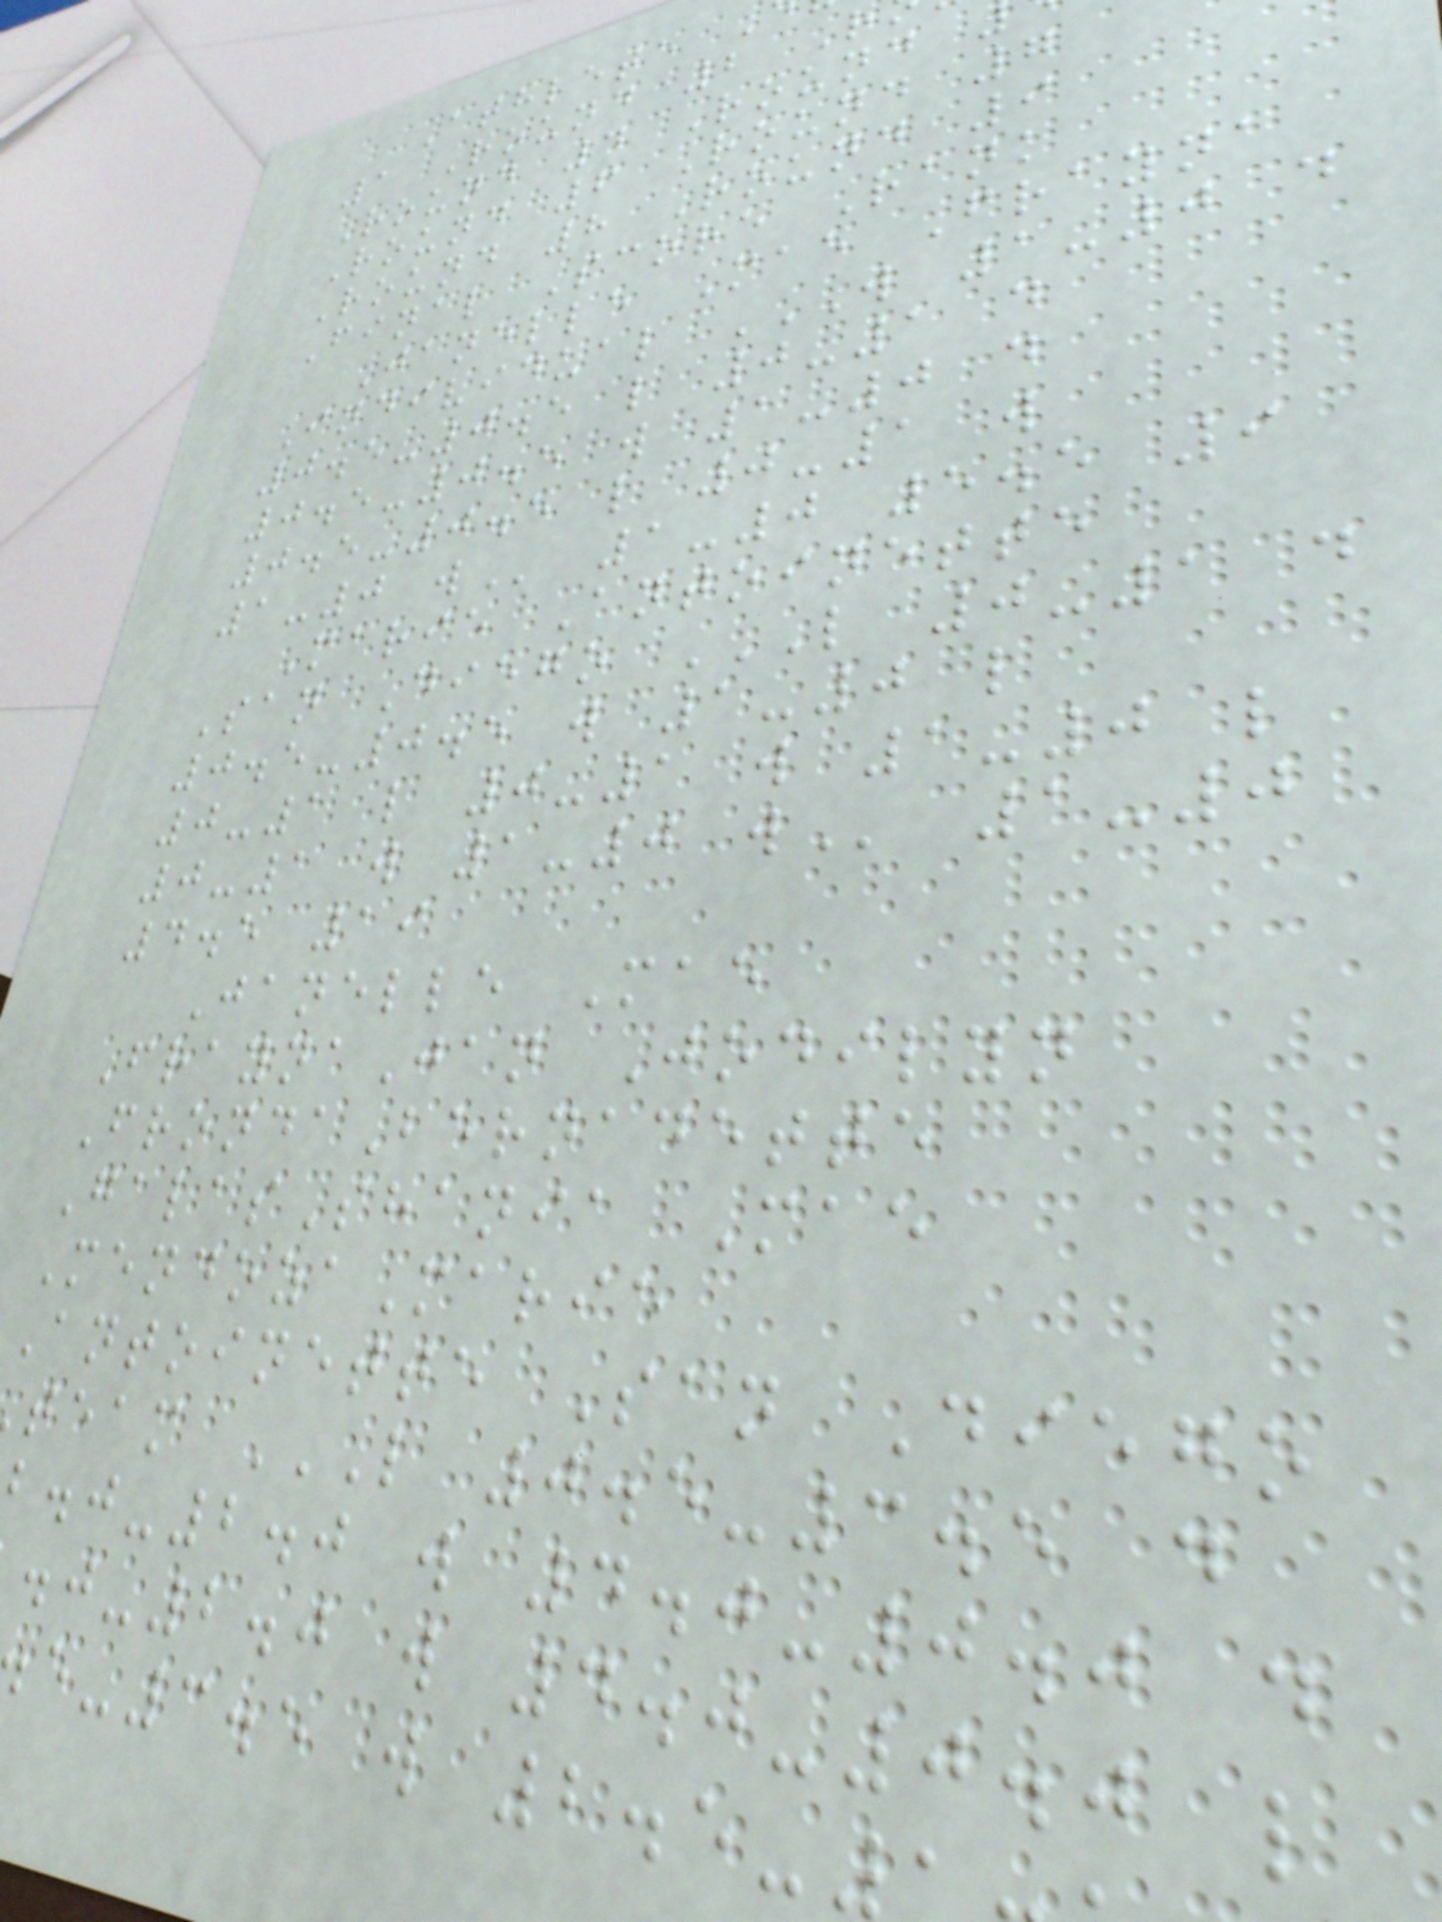Athlete
1 Round 2 R
Round 4 Round
Round 6 Round 7
Round 8 Round 9
Final Score Rank
Janelle Mae Frayna
Individual W 1-0 D
0.5-0.5 l 0-1 d
0.5-0.5 w 1-0 d
0.5-0.5 l 0-1 w
Marie Antoinette
San Diego L 0-1 D
0.5-0.5 w 1-0 l
0-1 l 0-1 w 1-0 l
0-1 w 1-0
4.5 19
Janelle Mae
FraynaJan Jodilyn
FrondaBernadette
GalasShania Mae
MendozaMarie
Antoinette San Diego
-2.0 w 4.0-0.0 d
-2.0 w 4.0-0.0 l
-3.5 w 2.5-
